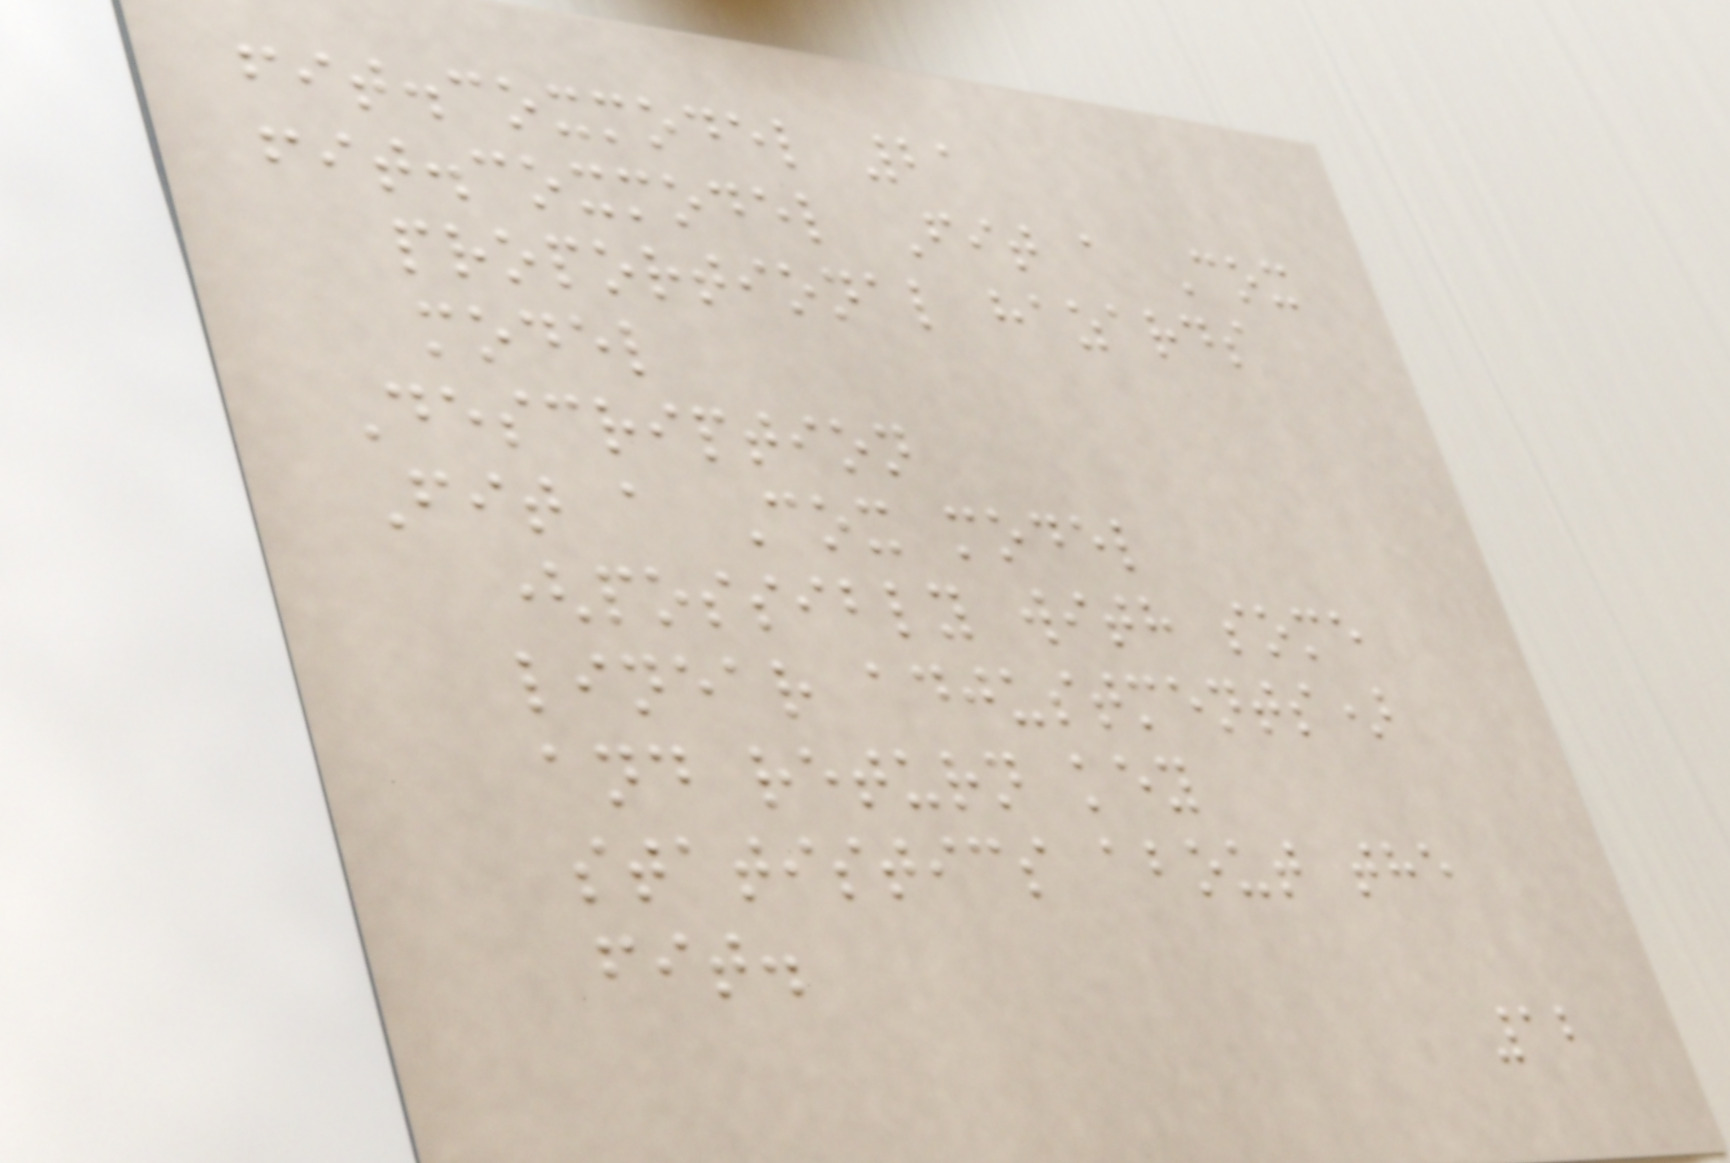fit.coxmodel 21
fit.coxmodel Fit a Cox
proportional hazards
model
Description
Fit a Cox model
(possibly with some
linear adjustments)
and return key
statistics about the
fit.
12
